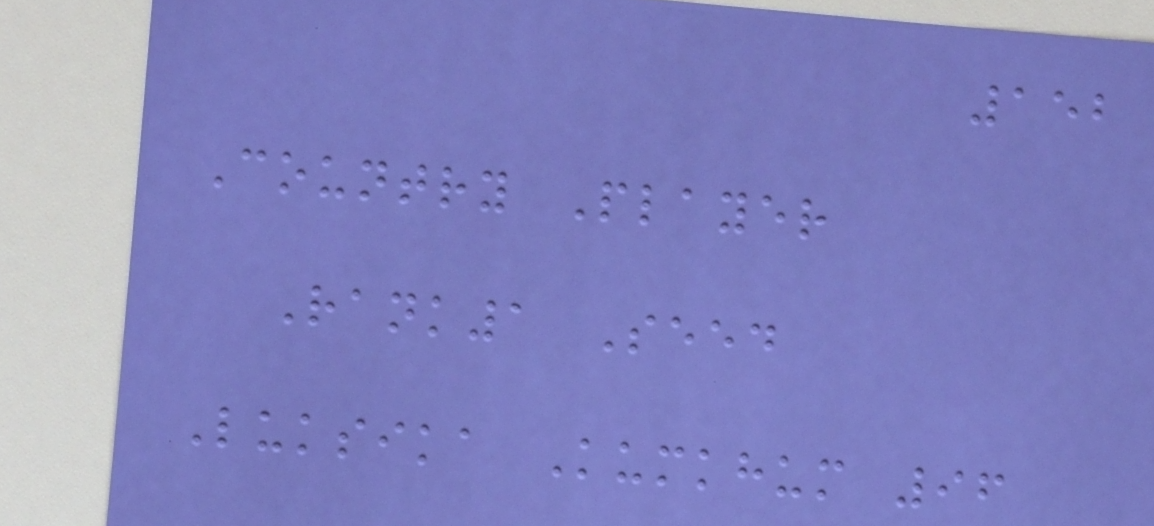152
Country Player
Rank1 Seed
Luksika Kumkhum 96
